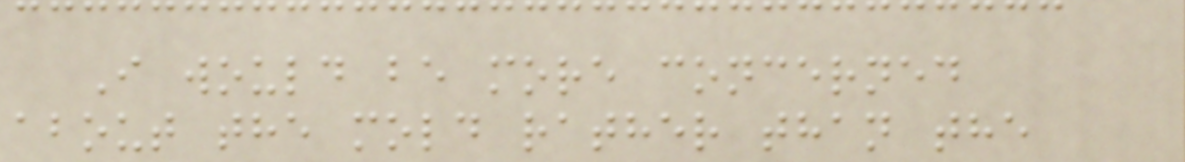I would be more concerned
about the mold rather than the
